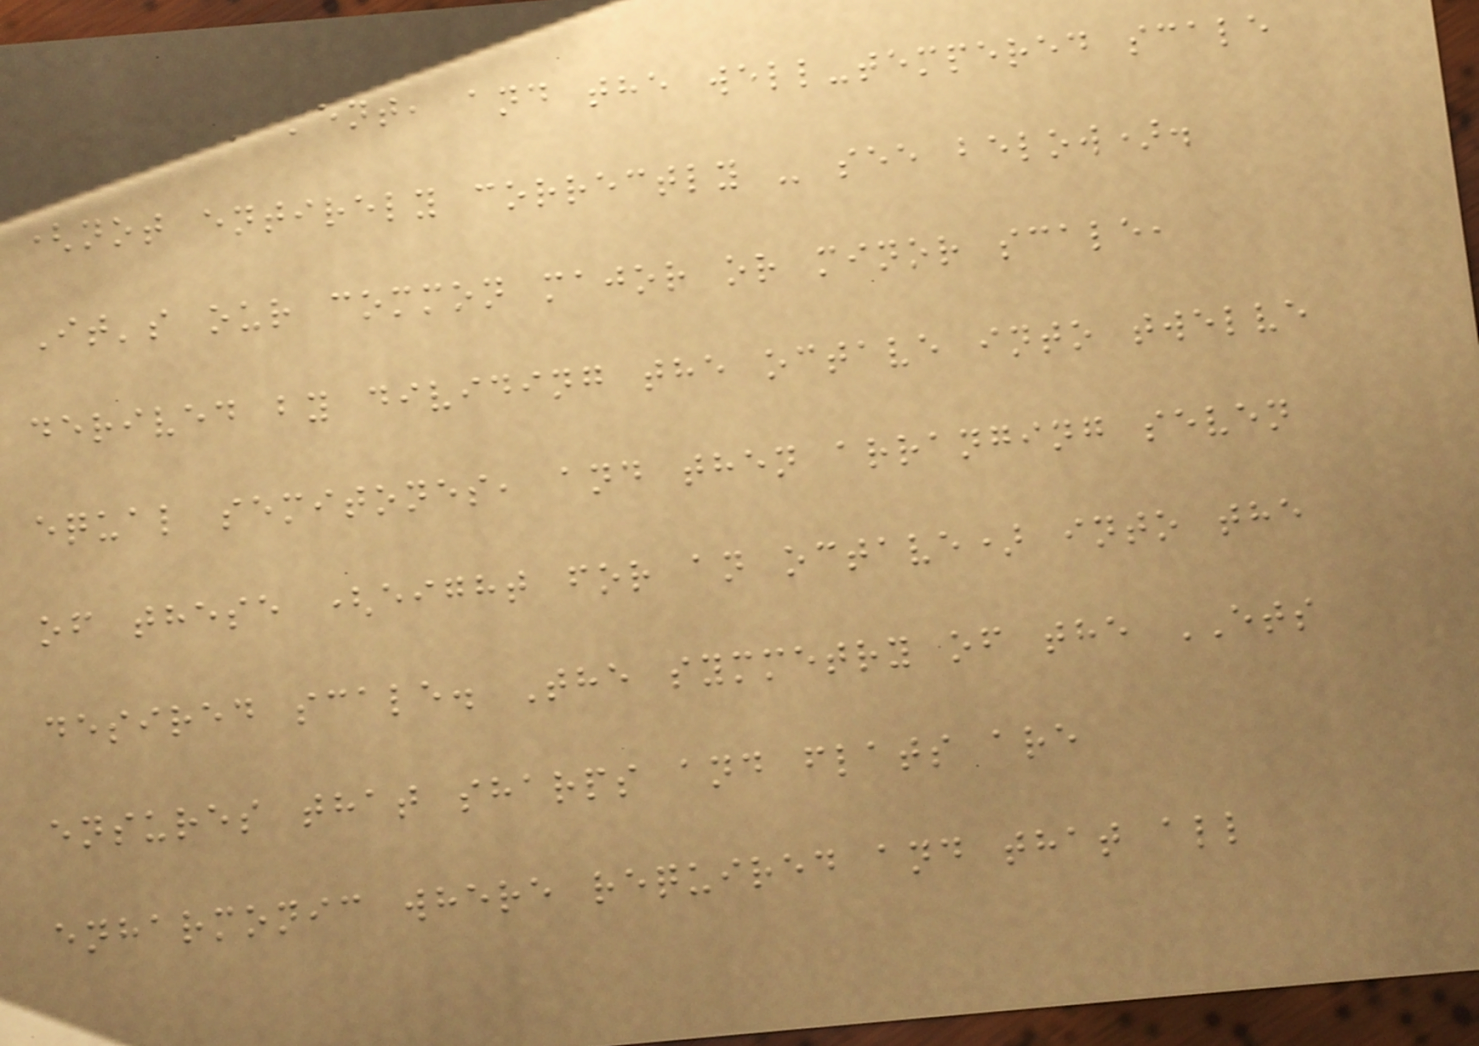temperament, and the well-tempered scale
(not entirely correctly - see below).
It's our common major or minor scale,
derived by dividing the octave into twelve
equal semitones, and then arranging seven
of these (eight for an octave) into the
desired scale. The symmetry of the ETS
ensures that sharps and flats are
enharmonic where required and that all
